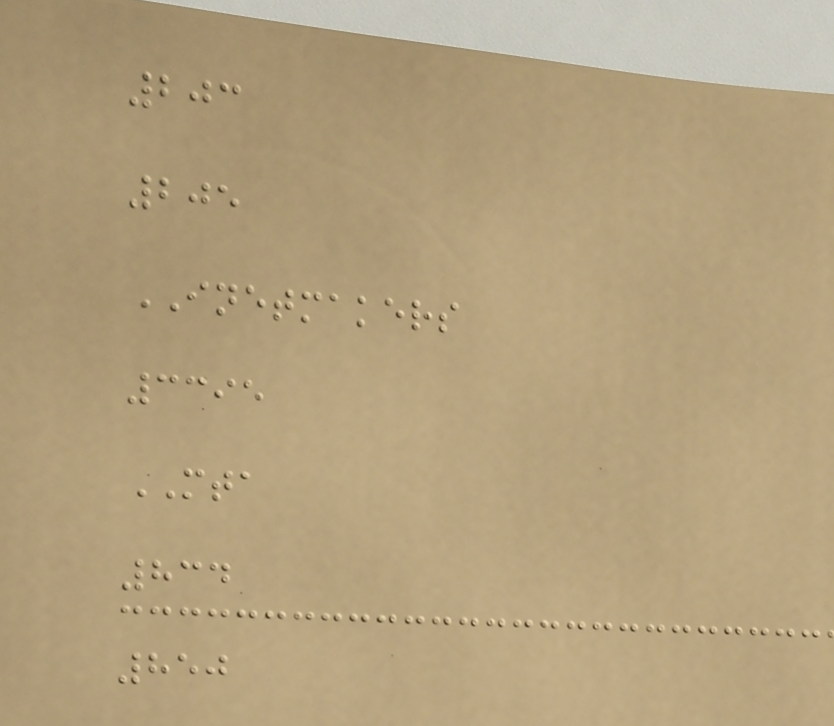203
205
INETMAKERS
3395
MTA
834
850
